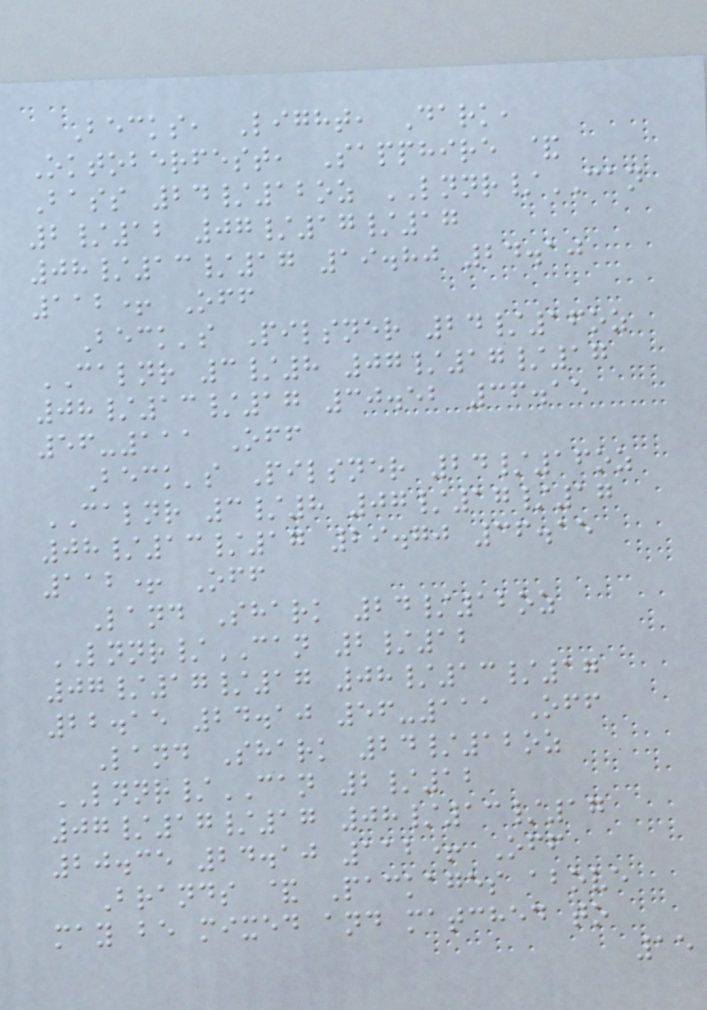Becks, Light, Dark,
Oktoberfest, Sapphire &
Bass 24/12oz LNNR/CAN
2/12 07/17/17
08/13/17 19.80 24.10
112+ Off
Beck's Pilsner 24/16oz
CALNR 3/8 07/17/17
08/13/17 30.52 36.15
56-111 Off
Beck's Pilsner 24/16oz
CALNR 3/8 07/17/17
08/13/17 29.70 36.15
112+ Off
Land Shark 24/12oz
LNNR/CAN 2/12
07/17/17 08/13/17
22.15 24.10 56-111 Off
Land Shark 24/12oz
LNNR/CAN 2/12
07/17/17 08/13/17
20.35 24.10 112+ Off
Brands & Packages above
may be mixed and matched to
15
